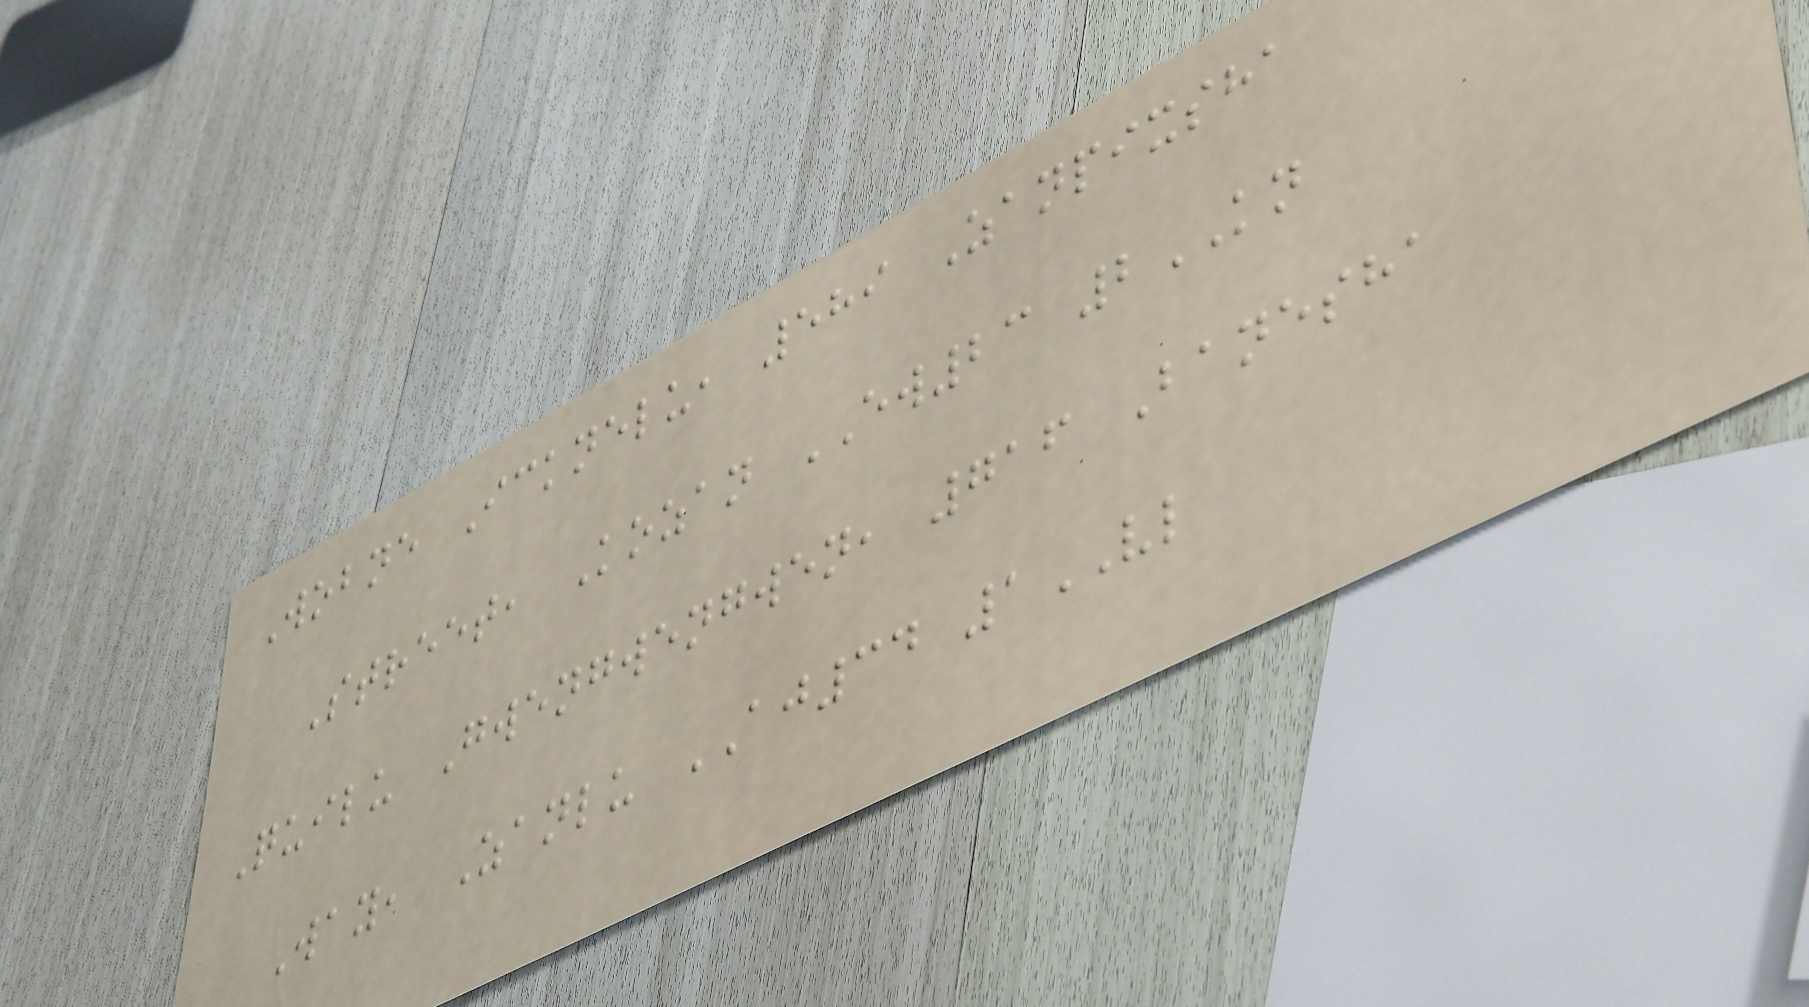Wobne Icknelu, 589 Zanpixsha
Street, Kozan EW23 2KN
Quilu Gwengwengwen, 716 Banesha
Way, Zanlu AJ34 1VL
